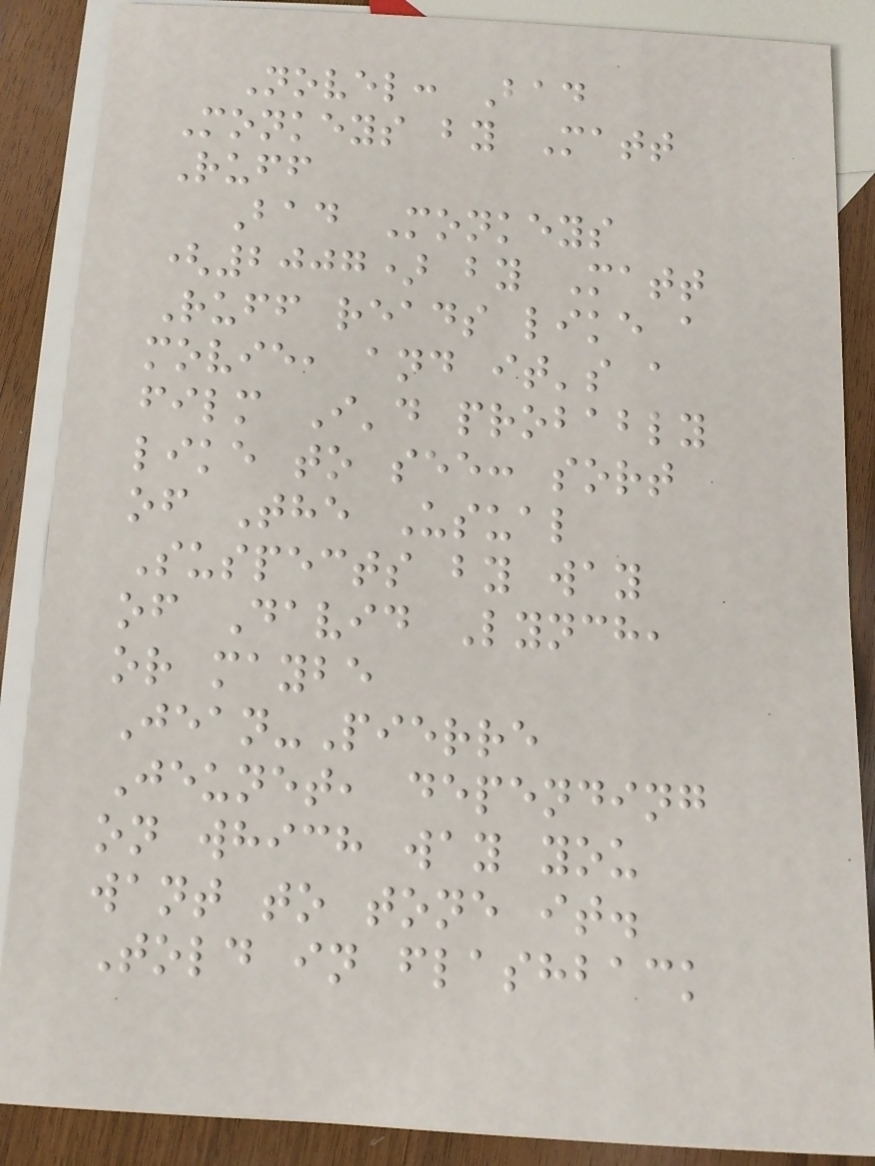Novel: Bad
Monkeys by Matt
Ruff
Bad Monkeys
(2007) by Matt
Ruff reads like a
movie, and it's a
film I'd probably
like to see: sort
of The Usual
Suspects by way
of David Lynch,
or maybe
Jean-Pierre
Jeunet, depending
on which way you
want to tone it.
Told in flashback
